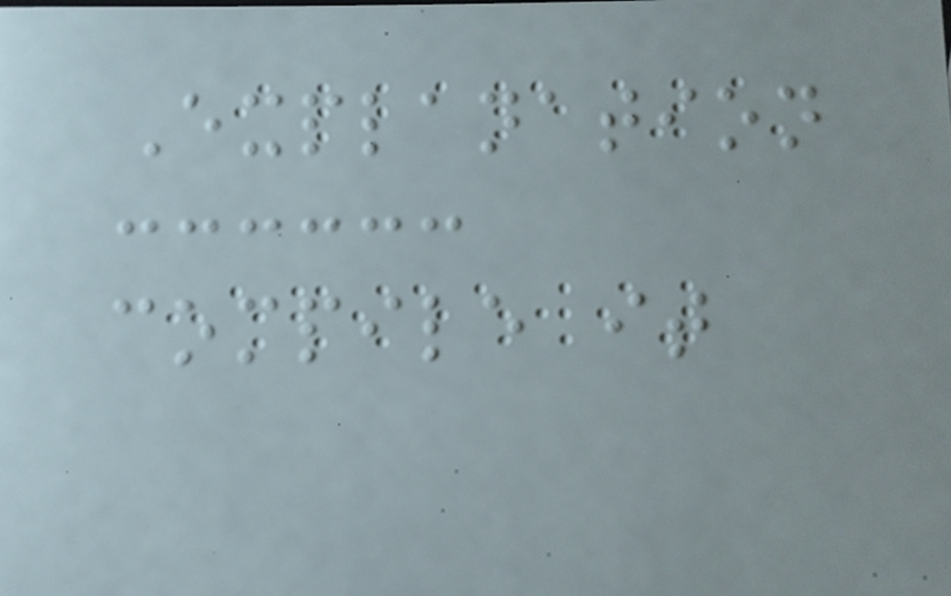Explanation
compile it
